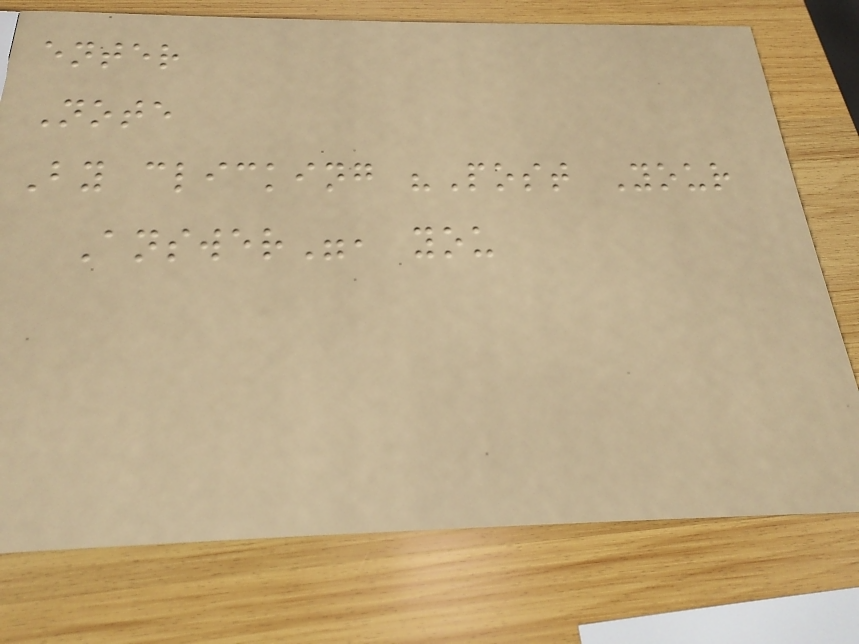enter
Note
By clicking "Post Your
Answer", you
